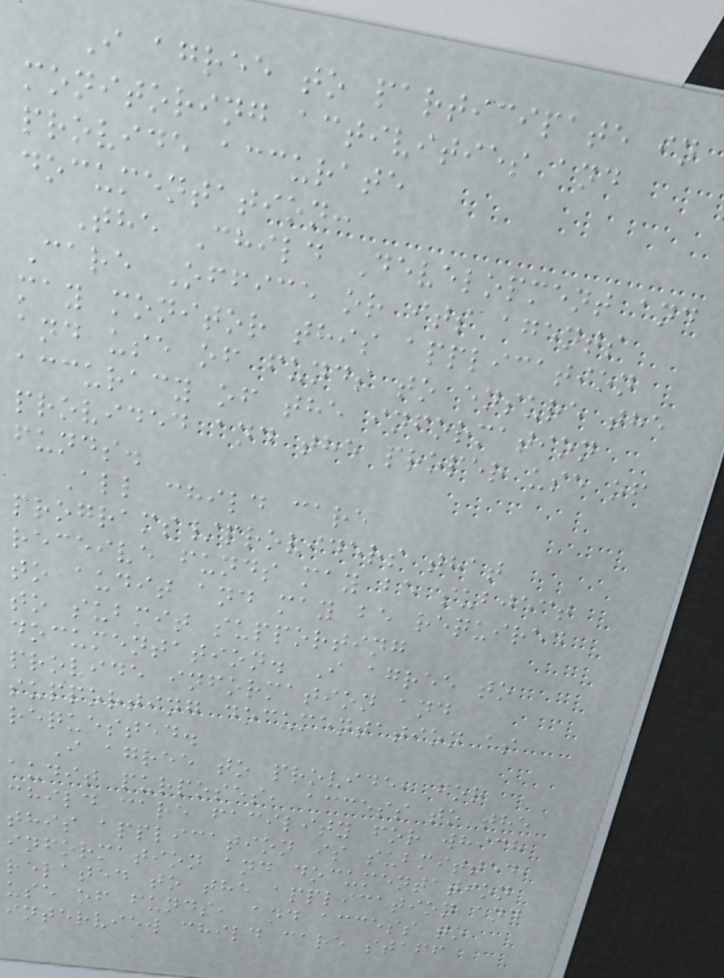I agree to participate in
monitoring activities and
provide accurate
documentation:
The Child Development and
Care Office or its agents
may monitor this application
and use of funds to ensure the
accuracy of the information
provided and the proper use of
funds.
All child care
programs/providers that
receive funds may be subject
to audit and may be required
to submit supporting
documentation. I agree to
provide information and
supporting documentation as
requested.
I agree to provide, for
audit purposes, access to the
child care facility for which
this application is submitted,
information and documentation
related to the application and
use of funds, and access to
interview child care staff
